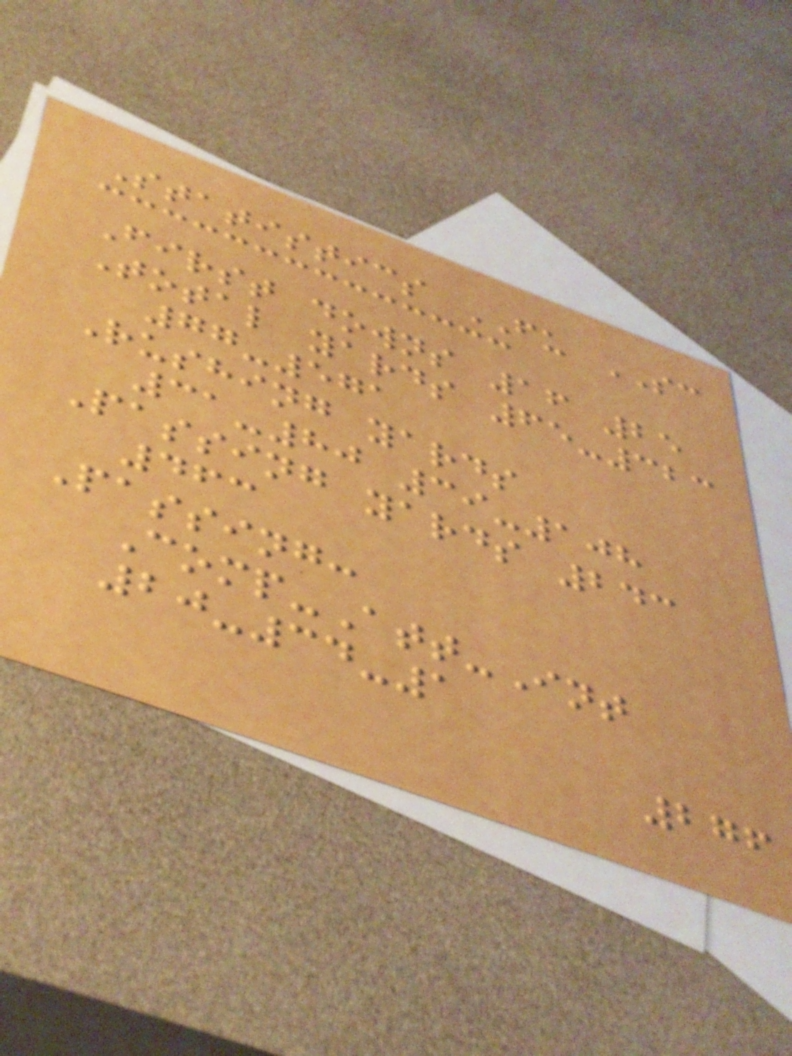Statistics FU SC
First downs 16 25
Total yards 65-323
77-571
Rushing yards
31-80 39-108
Passing yards 243
463
Passing:
Comp-Att-Int
20-34-1
276
